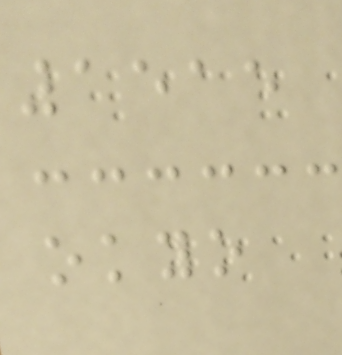1515
okyo
